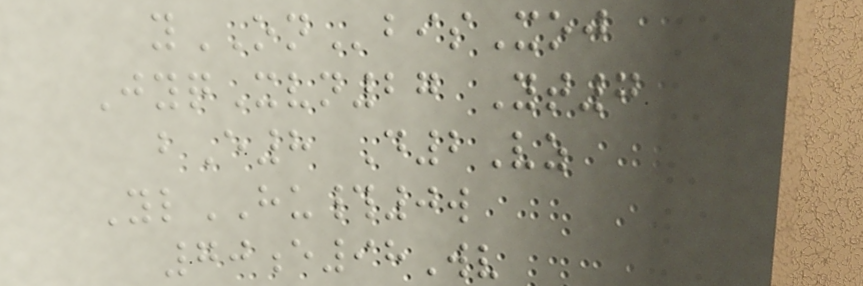yONbisXoj
JyqXvn27 Yt7
bE8 D2Vz
YlHU#0w
70e98Wv
